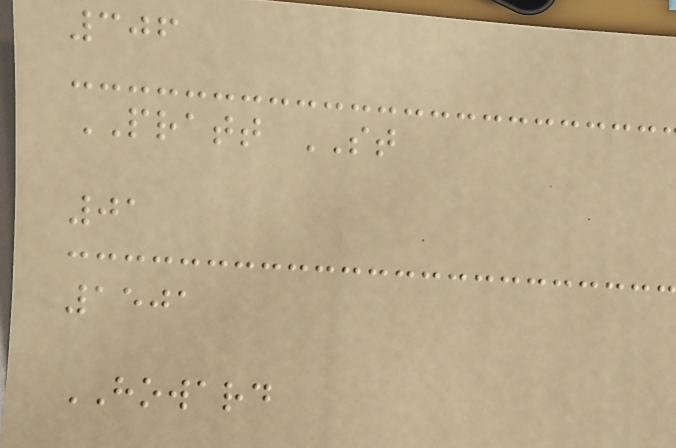306
PRATT ST
01
1501
HOWARD
